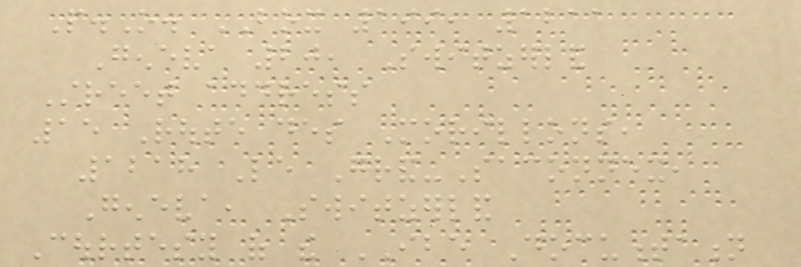P.O. BOX 199, 1211
Geneva 20, Switzerland
Street address
15 Route des Morillons,
1218 Le Grand-Saconnex,
Geneva, Switzerland
Courtesy of the IBE Documentation
